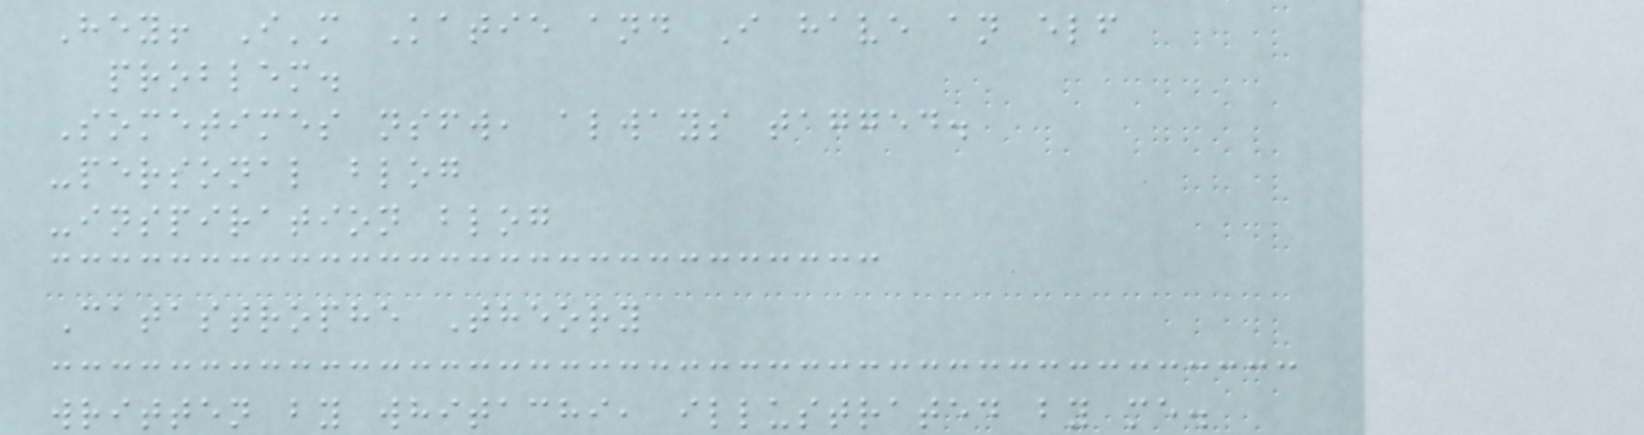Hey! I'm Katie and I have an elf
problem.
Sometimes nsfw, always tagged.
-personal blog
-inspiration blog
Catastrophe Theory
written by whitachi, illustrated by me.
